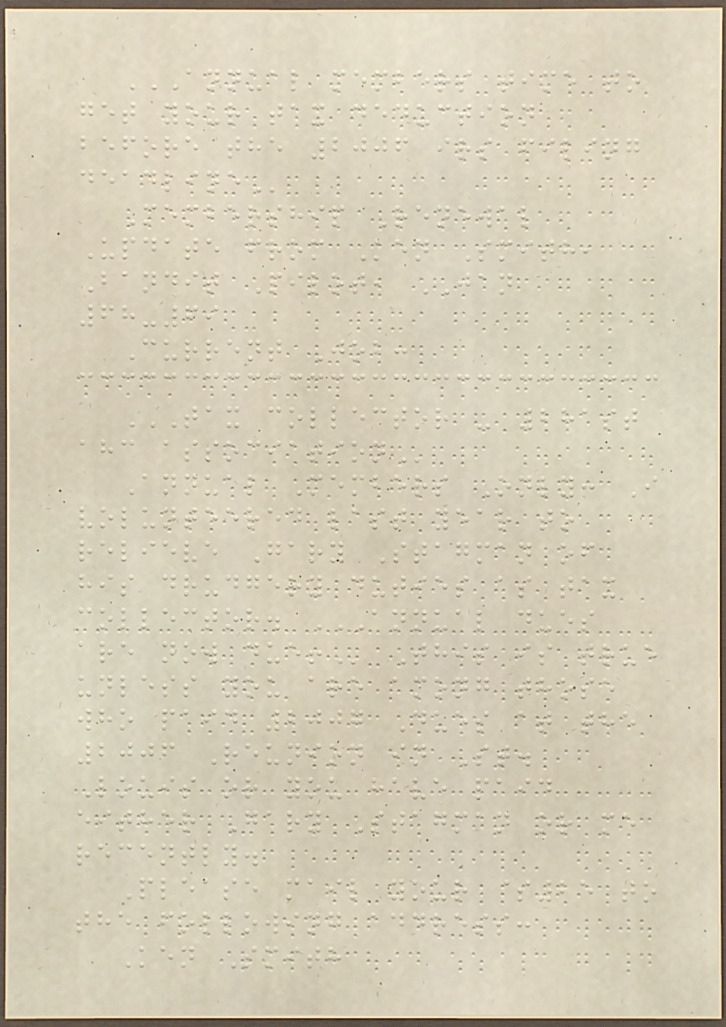ANNUAL MEMBERS TIME TO
GET YOUR TAX DEDUCTION
BEFORE THE 2006 IRS FILING
DEADLINE
Membership Renewal
Update from Ken Smith,
Bandit Pilot, JAN
68-69
Current Job:
TAX COLLECTOR - 281ST
AHC ASSOCIATION
Annual Members Only: I
volunteered last year to
relieve Gary Stagman of
his drudgery duties as tax
collector. ANNUAL DUES
ARE NOW DUE! This is true
unless you are among those
who paid 2007 Dues at the
2006 Reunion in St.
Louis or you have paid
either Gary Stagman or me
recently.
Please mail your $25 to
the following address:
Ken Smith
